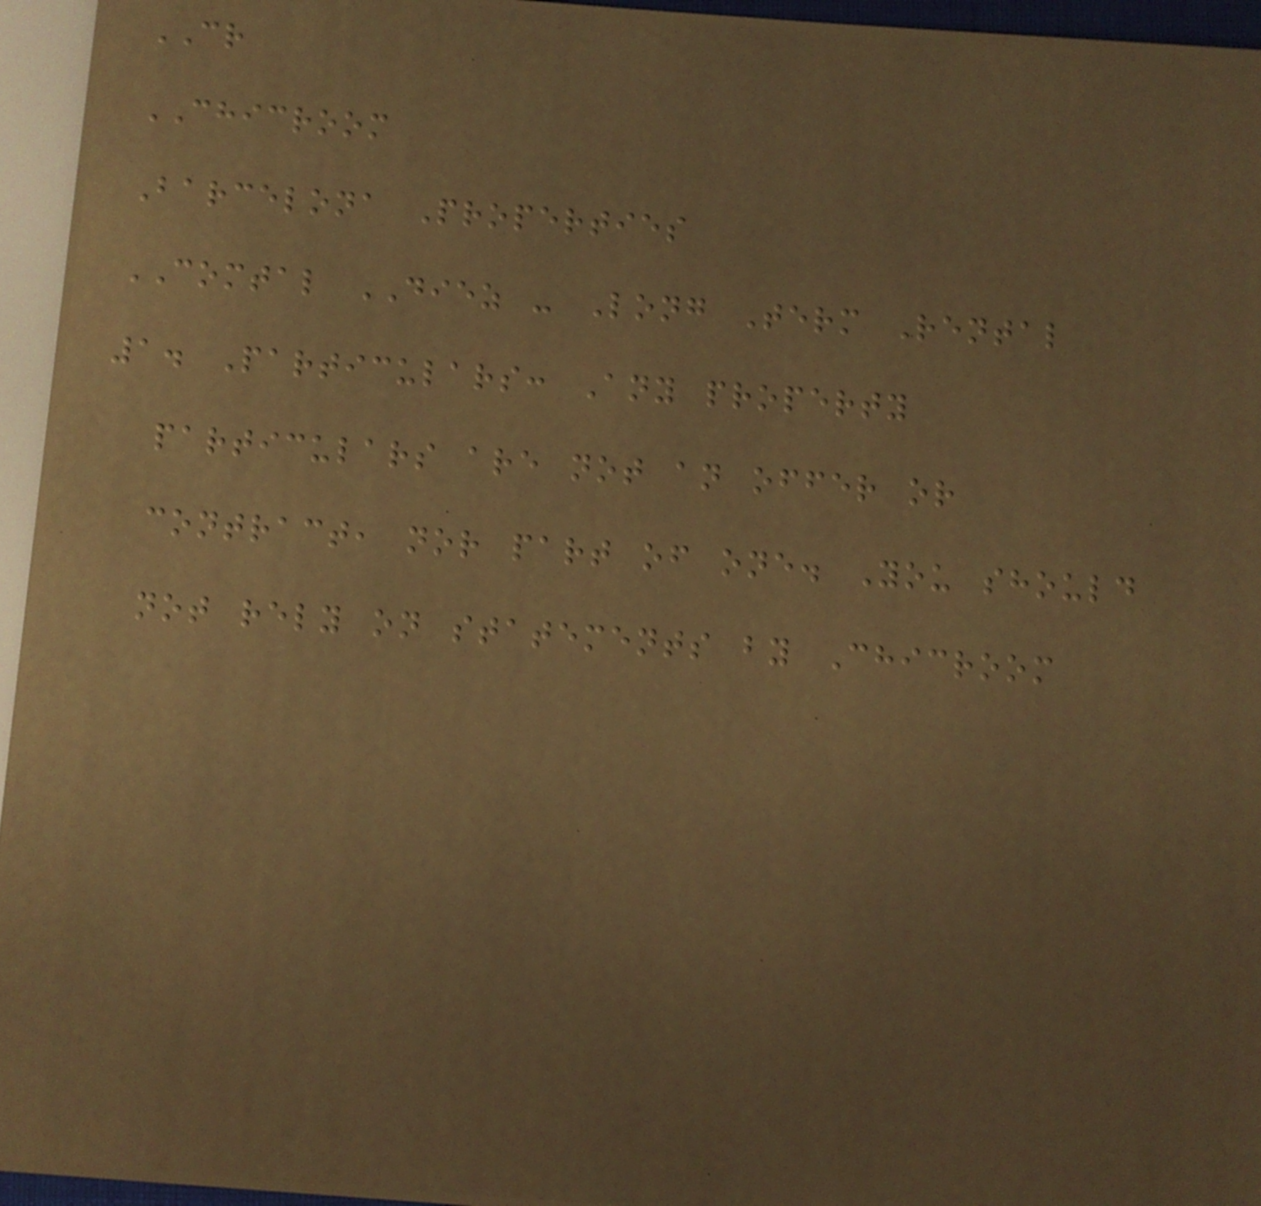CR
CHICROOM
Barcelona Properties
COMTAL DIEZ - Long Term Rental
1. Particulars: Any property
particulars are not an offer or
contract, nor part of one. You should
not rely on statements by Chicroom
